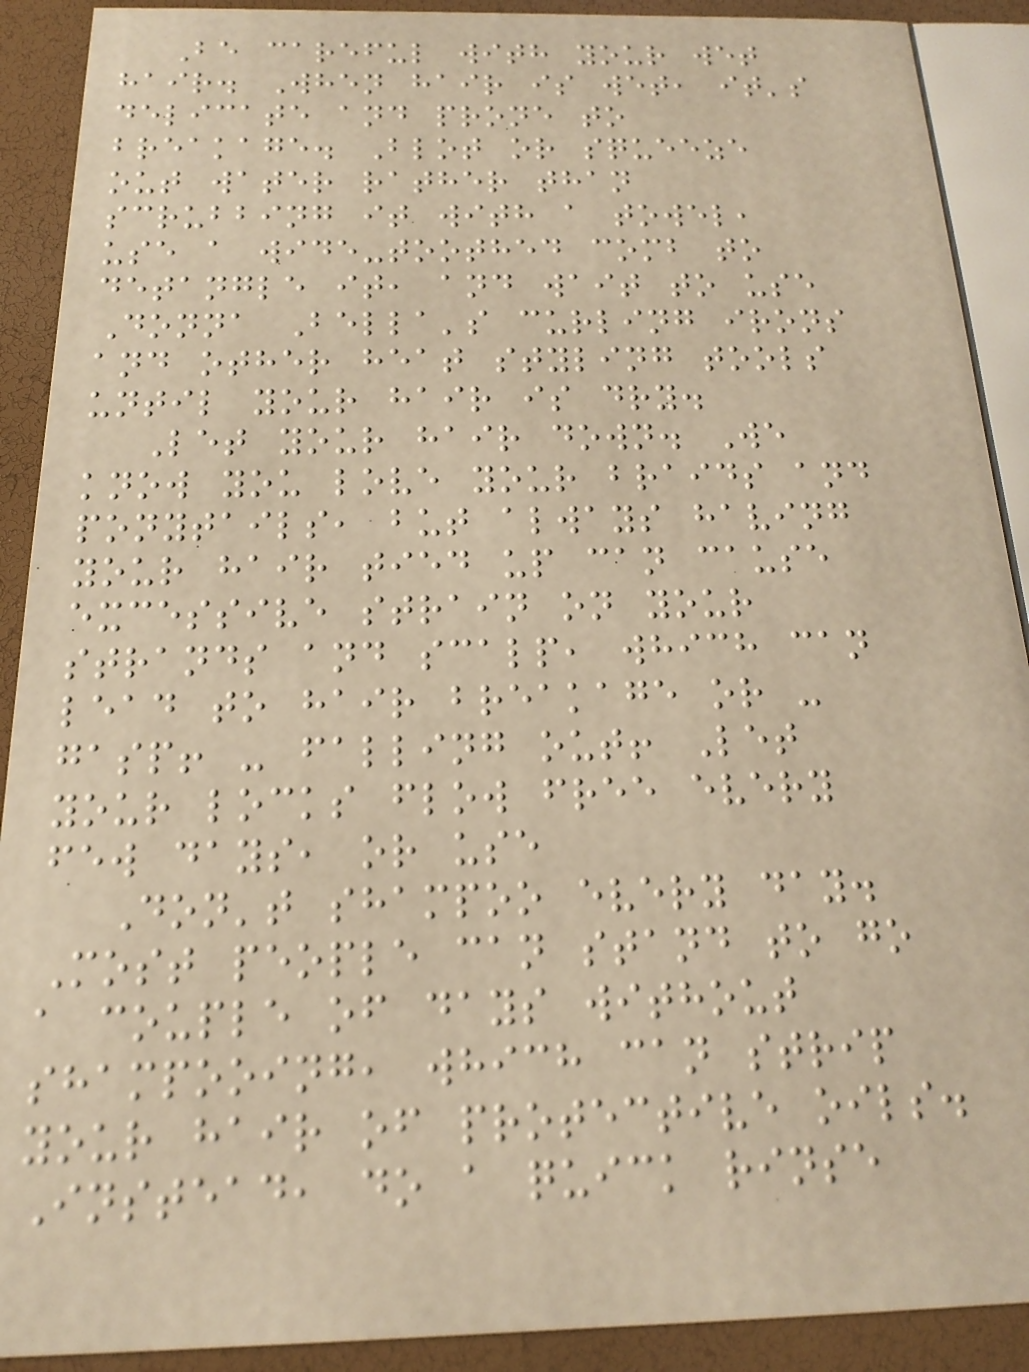Be careful with your wet
hair. When hair is wet, it's
delicate and prone to
breakage. Blot or squeeze
out water rather than
scrubbing it with a towel,
use a wide-toothed comb to
detangle it, and wait to use
Donna Bella's curling irons
and other heat styling tools
until your hair is dry.
Let your hair down. We
know you love your braids and
ponytails, but always having
your hair tied up can cause
excessive strain on your
strands and scalp, which can
lead to hair breakage or -
gasp! - falling out! Let
your locks flow free every
few days, or use
Don't shampoo every day.
Most people can stand to go
a couple of days without
shampooing, which can strip
your hair of protective oils.
Instead, do a quick rinse
